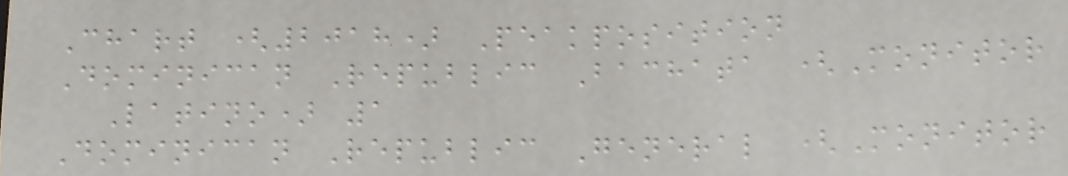Chart (2018) Peakposition
Dominican Republic Bachata (Monitor
Latino) 1
Dominican Republic General (Monitor
